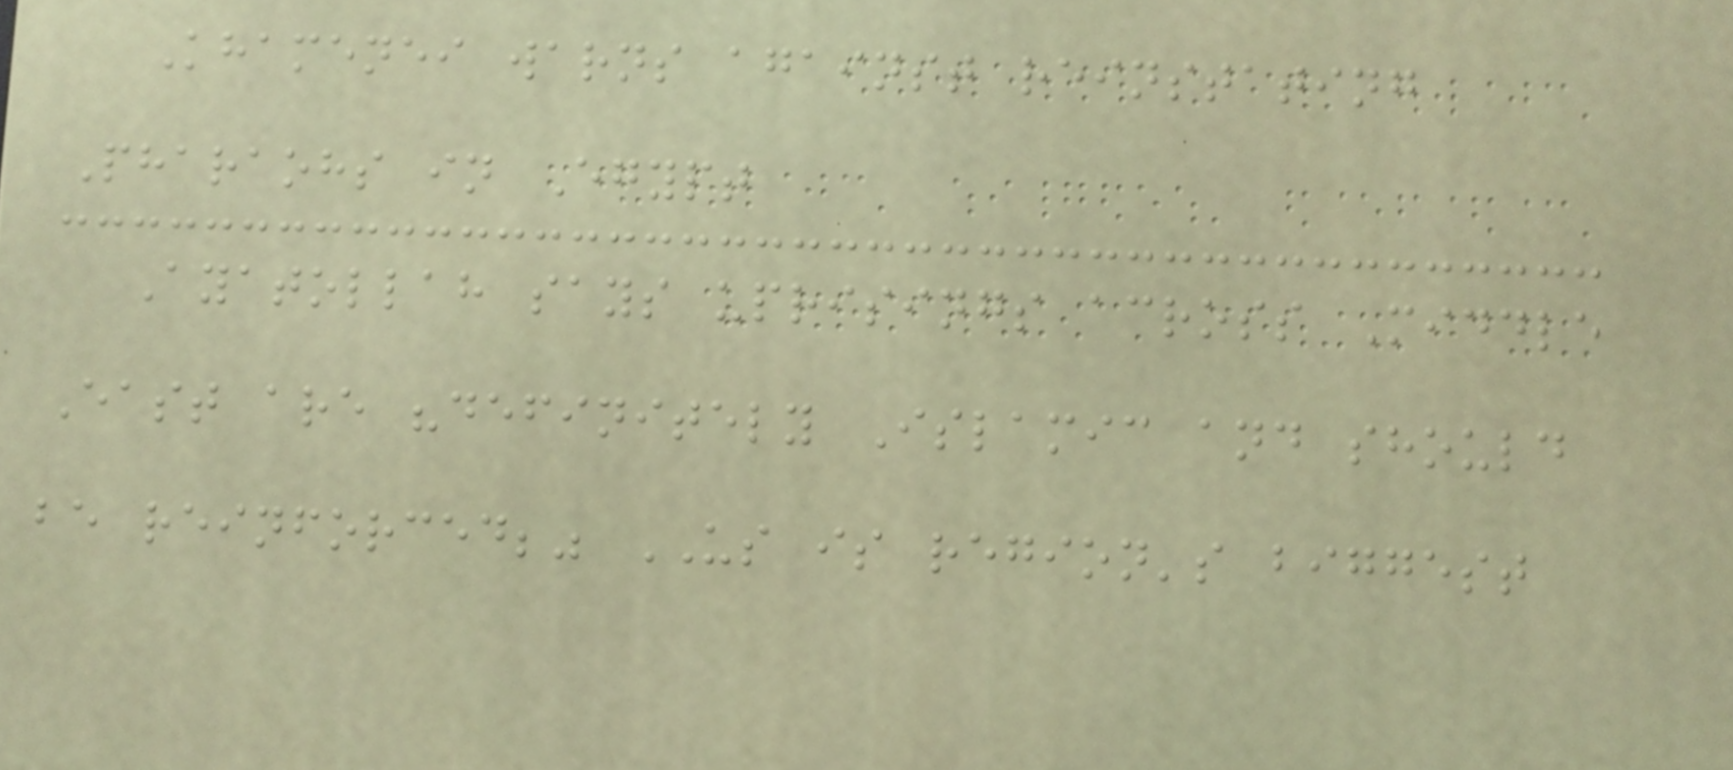Khamenei warns against reinstating
Pharaohs in Egypt
Ayatollah says uprisings across Middle
East are "definitely Islamic and should
be reinforced;" US is region's biggest
